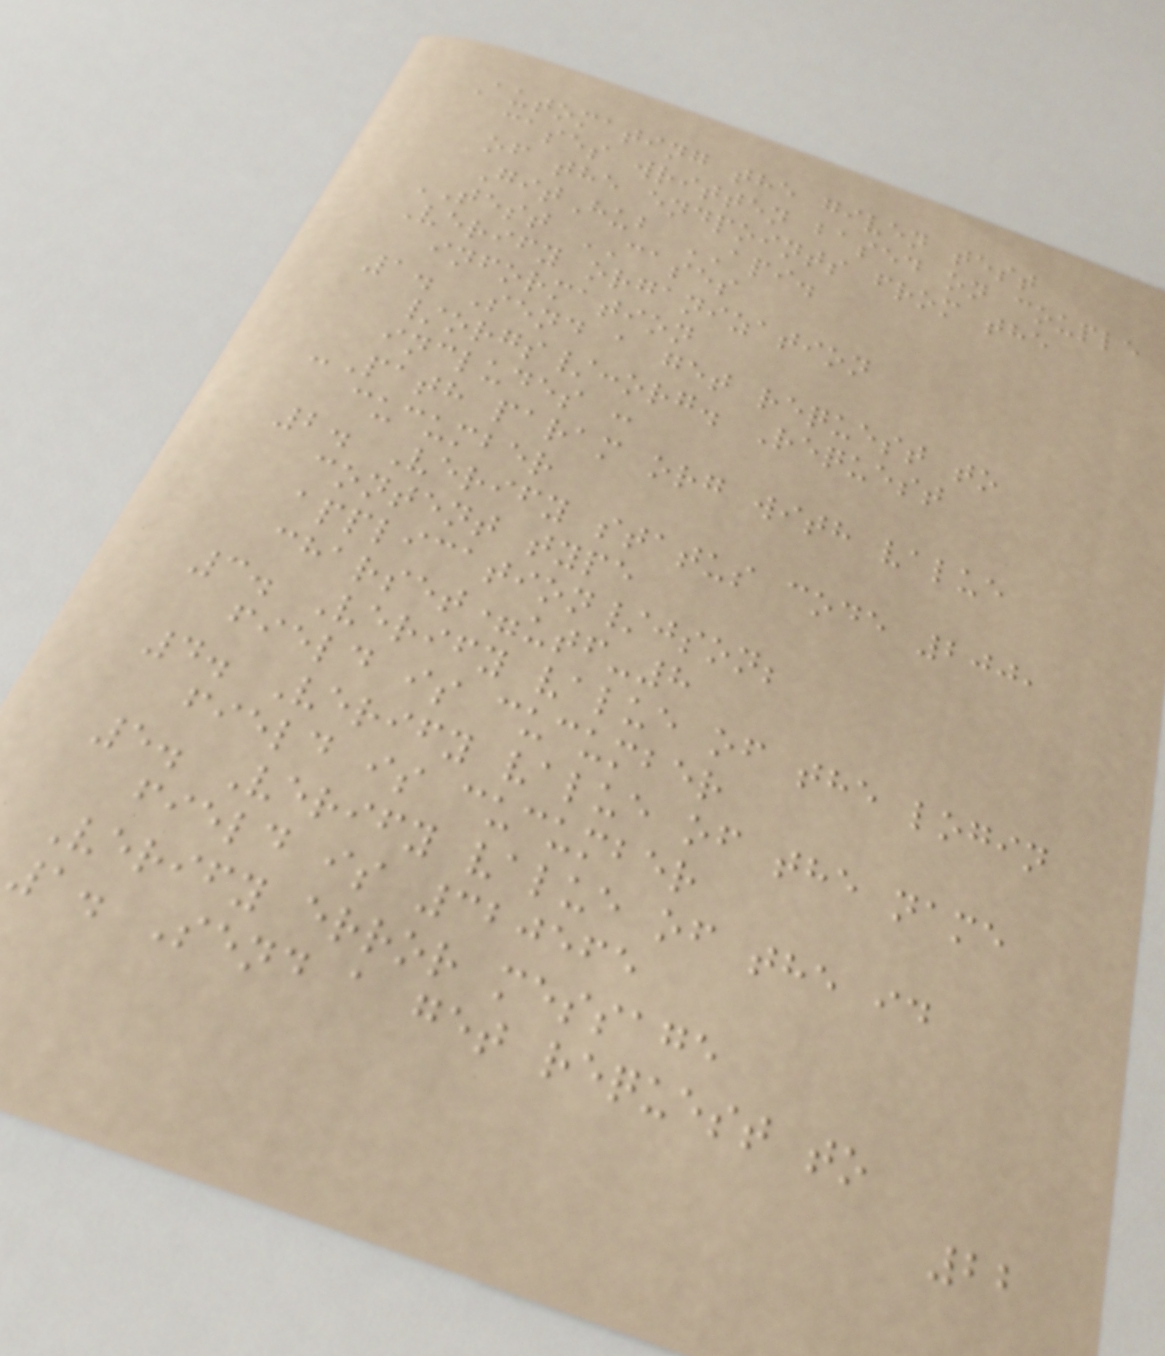Automating the given test
cases written based on couple
of the endpoints from the
GitHub API.
TEST CASES
Verify organization
information
1. Send a get request to
/orgs/:org. Request
includes :
-Path param org with value
cucumber
2. Verify status code 200,
content type
application/json;
charset=utf-8
3. Verify value of the login
field is cucumber
4. Verify value of the name
field is cucumber
5. Verify value of the id
field is 320565
Verify error message
1. Send a get request to
22
